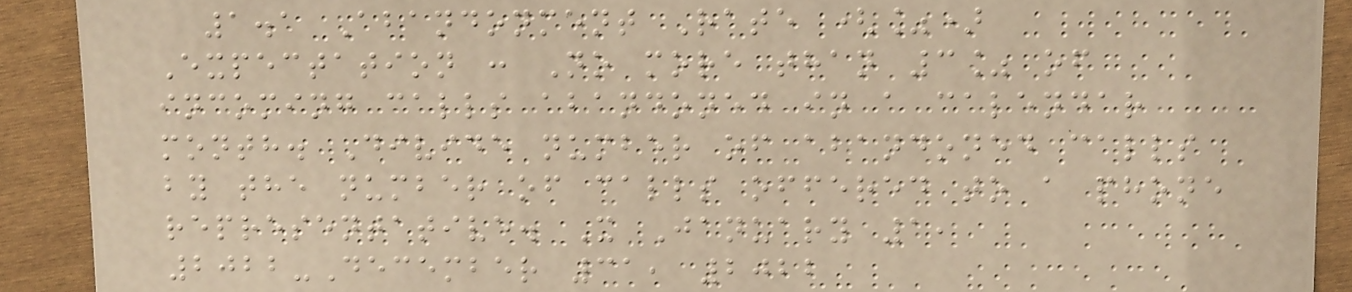1.1 Abandonment Rate (%)
Expectation : No more than 3% of
incoming calls abandoned in a calendar
month. Divide number of abandoned calls
by the number of calls offered to a phone
representative. X January 1,
2022-December 31, 2022
